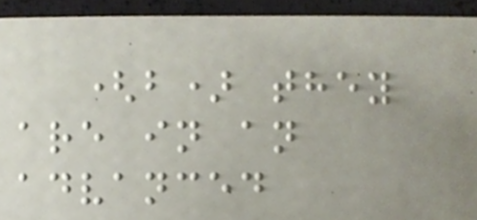(b) they
are in an
advanced
